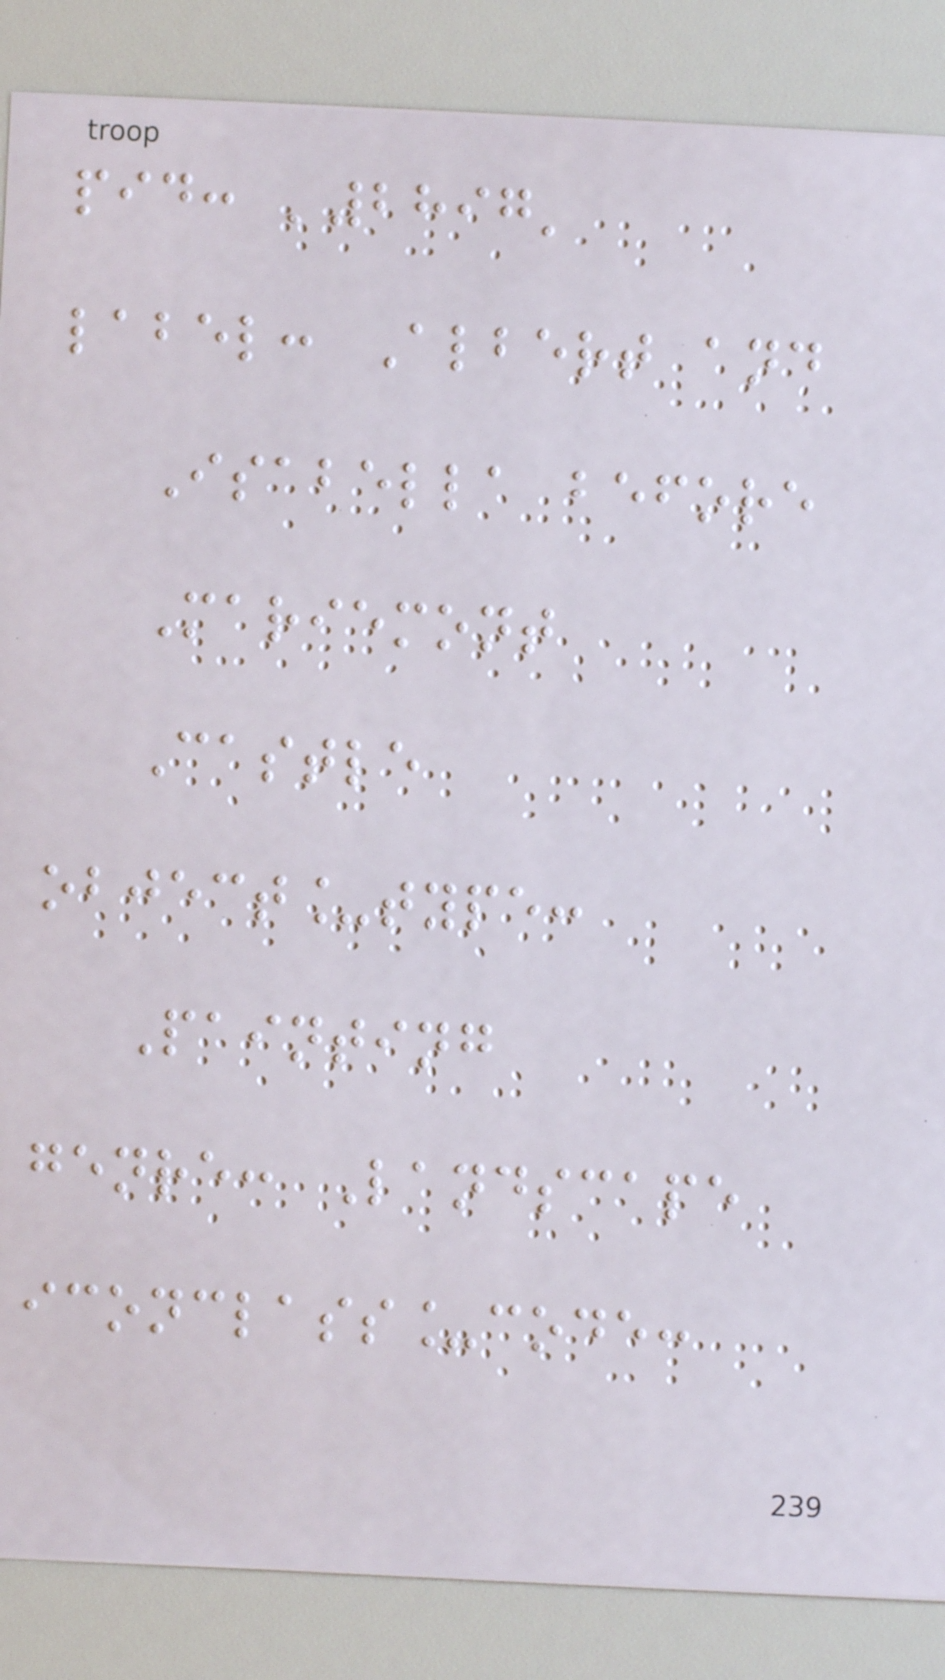pid: '2897'
label: Albert and
Isabella before
Mariemont
Castle
object_type:
Painting
genre: Landscape
iconclass_code:
